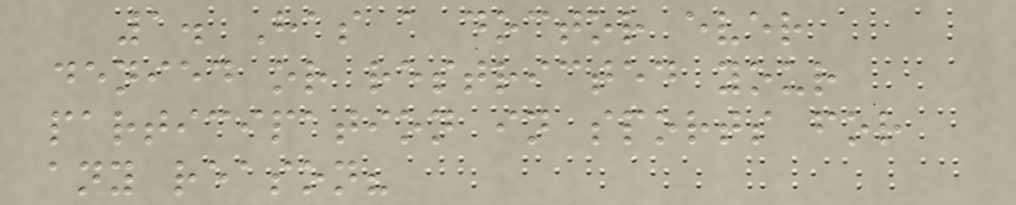1. Has a doctor ever
denied or restricted your
participation in sports for
any reason?
